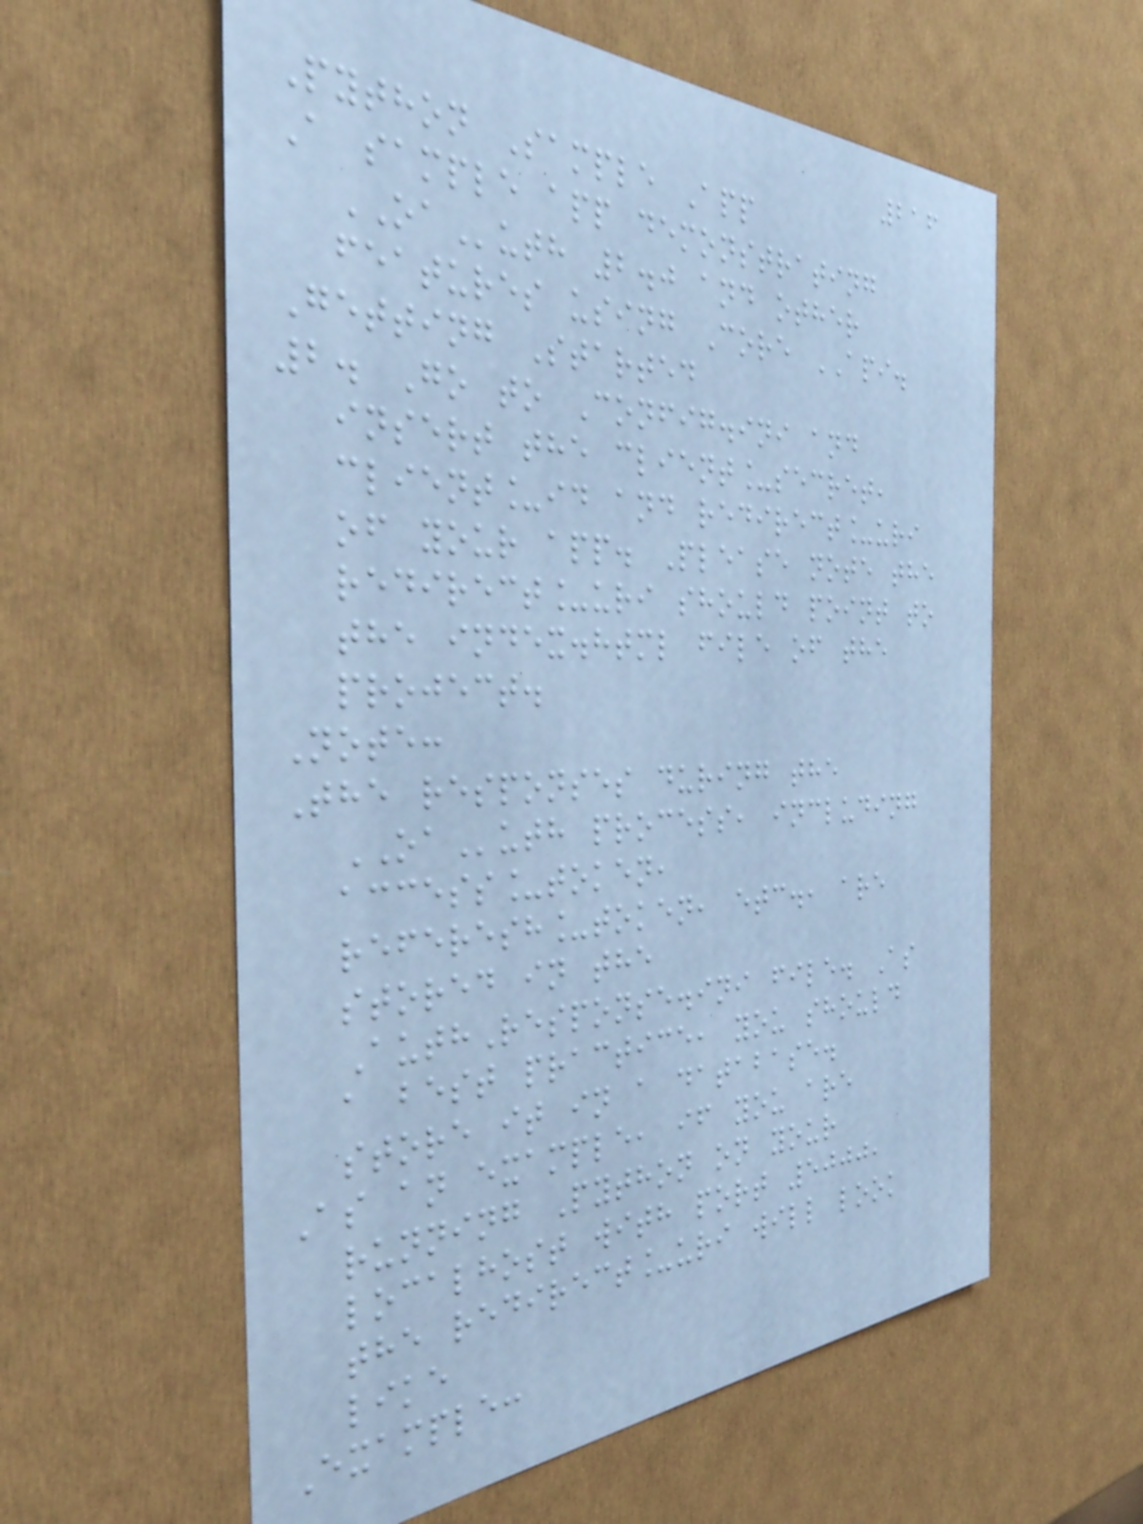216
Python Sample App
A sample app demonstrating
OAuth 2.0 and other
features using Core API.
Getting Started
2. Go to Config.ini and
insert the client_secret,
client_id and redirect_uri
of your app. Please note the
redirect_uri should point to
the index.html file of the
project.
Note:
The responses during the
OAuth process, including
access_token,
referesh_token, etc., are
stored in the
AuthResponse.ini file. As
a best practice, you should
store it in a database.
As an example, if you are
running Python on your
localhost with port 5000,
the redirect_uri will look
like
Example:
